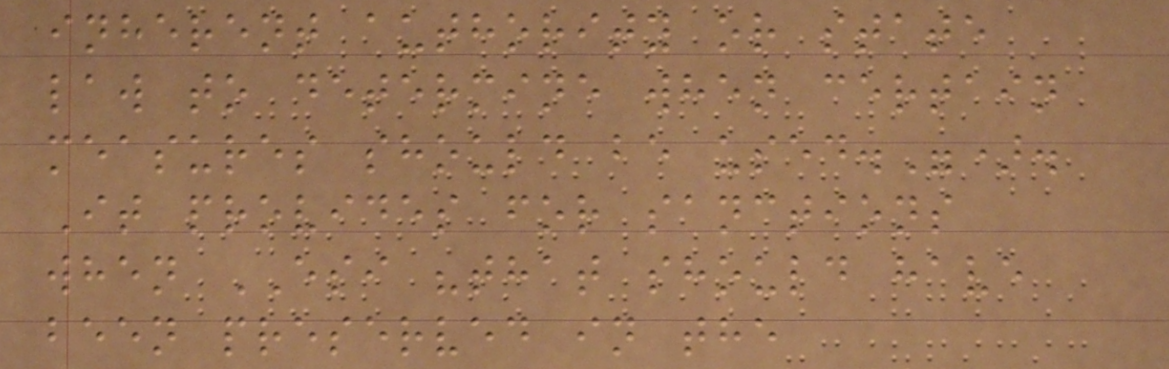inherent authority or state
law to determine when certain
measures should be used.").
It provides for sanctions
when ESI "that should have
been preserved in the
